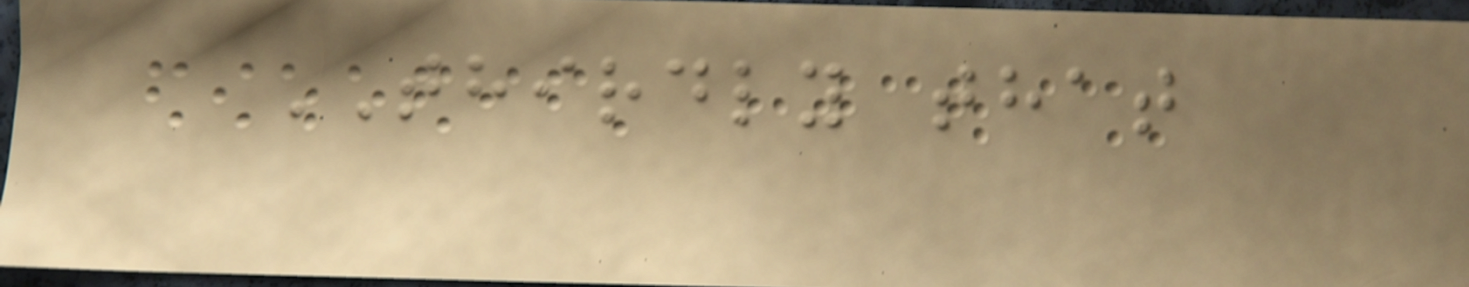THIRDLY that
